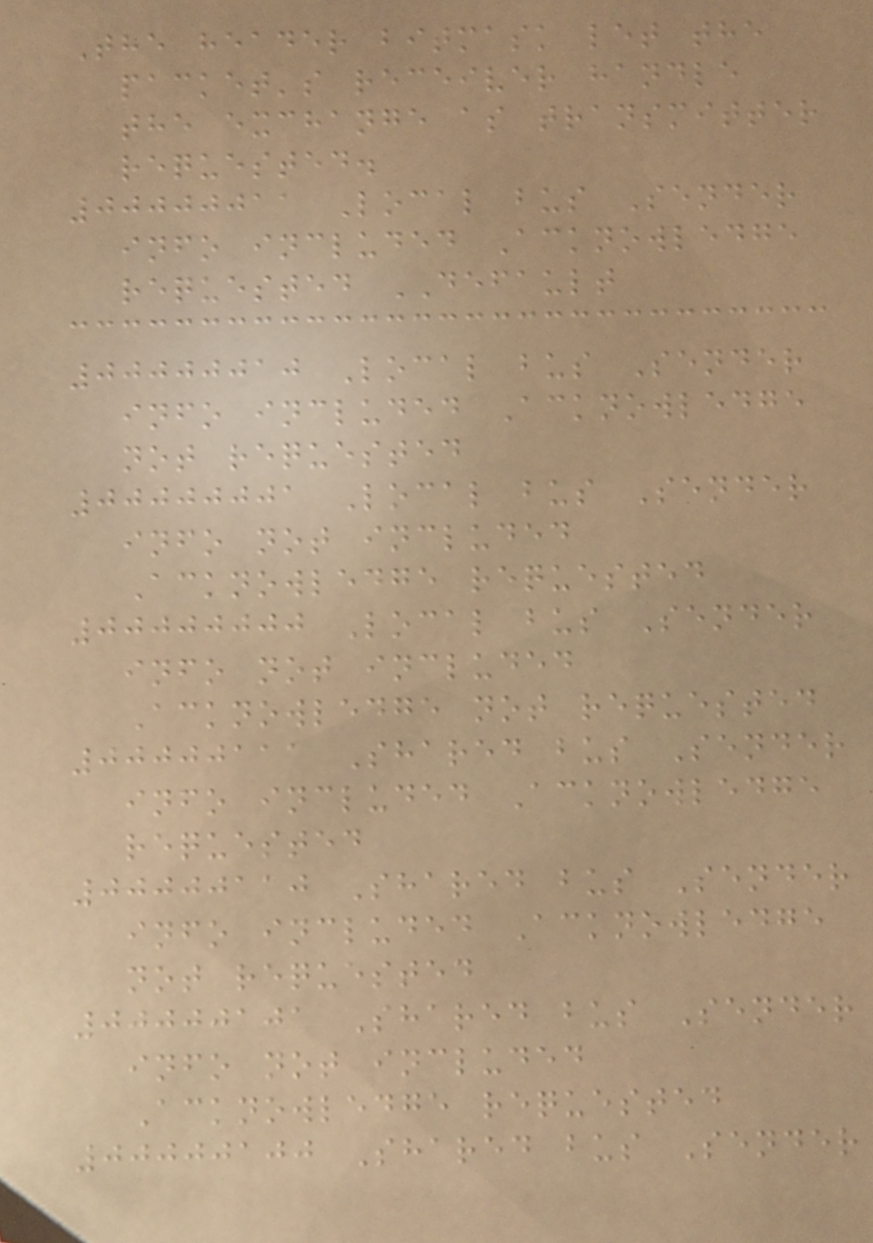The header bitmask let the
packet's receiver handle
the exchange as transmitter
requested.
00000011 Local bus Sender
info included Acknowledge
requested DEFAULT
00000010 Local bus Sender
info included Acknowledge
not requested
00000001 Local bus Sender
info not included
Acknowledge requested
00000000 Local bus Sender
info not included
Acknowledge not requested
00000111 Shared bus Sender
info included Acknowledge
requested
00000110 Shared bus Sender
info included Acknowledge
not requested
00000101 Shared bus Sender
info not included
Acknowledge requested
00000100 Shared bus Sender
